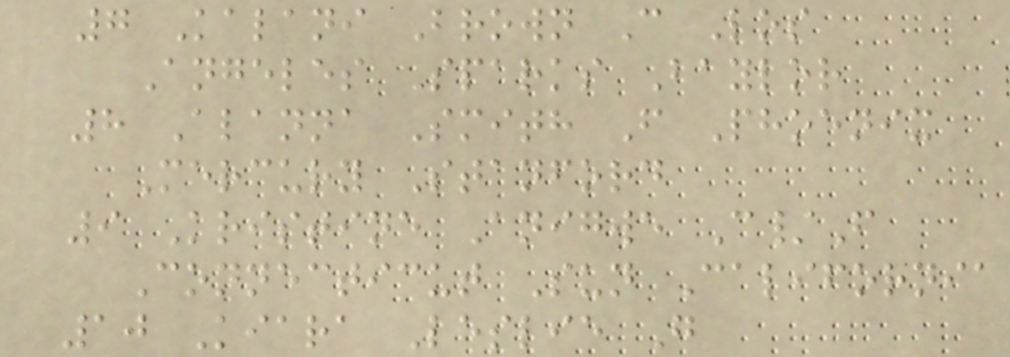7 Kalani Brown C Los
Angeles Sparks Baylor
8 Alanna Smith F Phoenix
Mercury Stanford
9 Kristine Anigwe C/F
Connecticut Sun California
10 Kiara Leslie G
